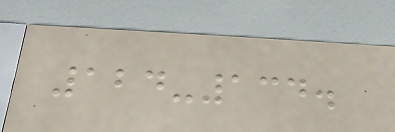124-134.
